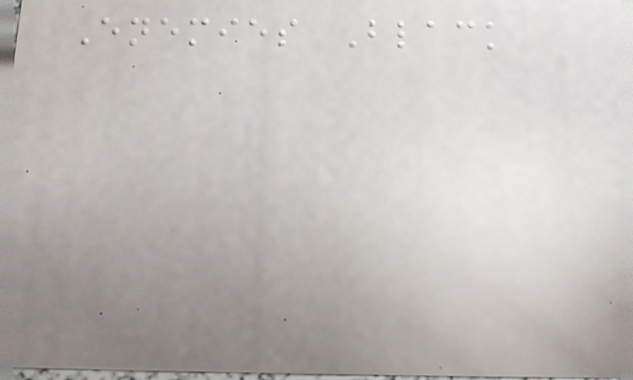Enemies Black
